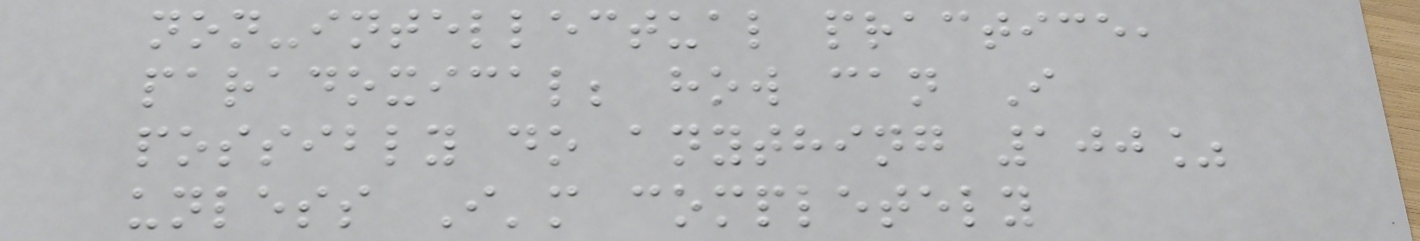non-intellectual practice,
paradoxical; how can I
possibly do anything 100%
unless I'm completely
